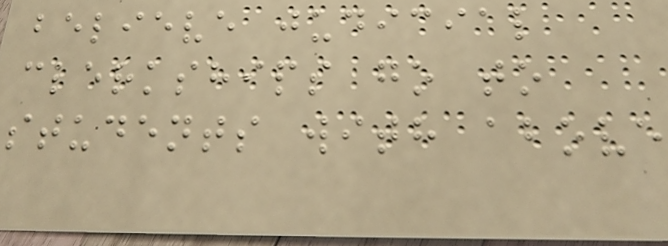believe judicial
clerkships go to
students with above
